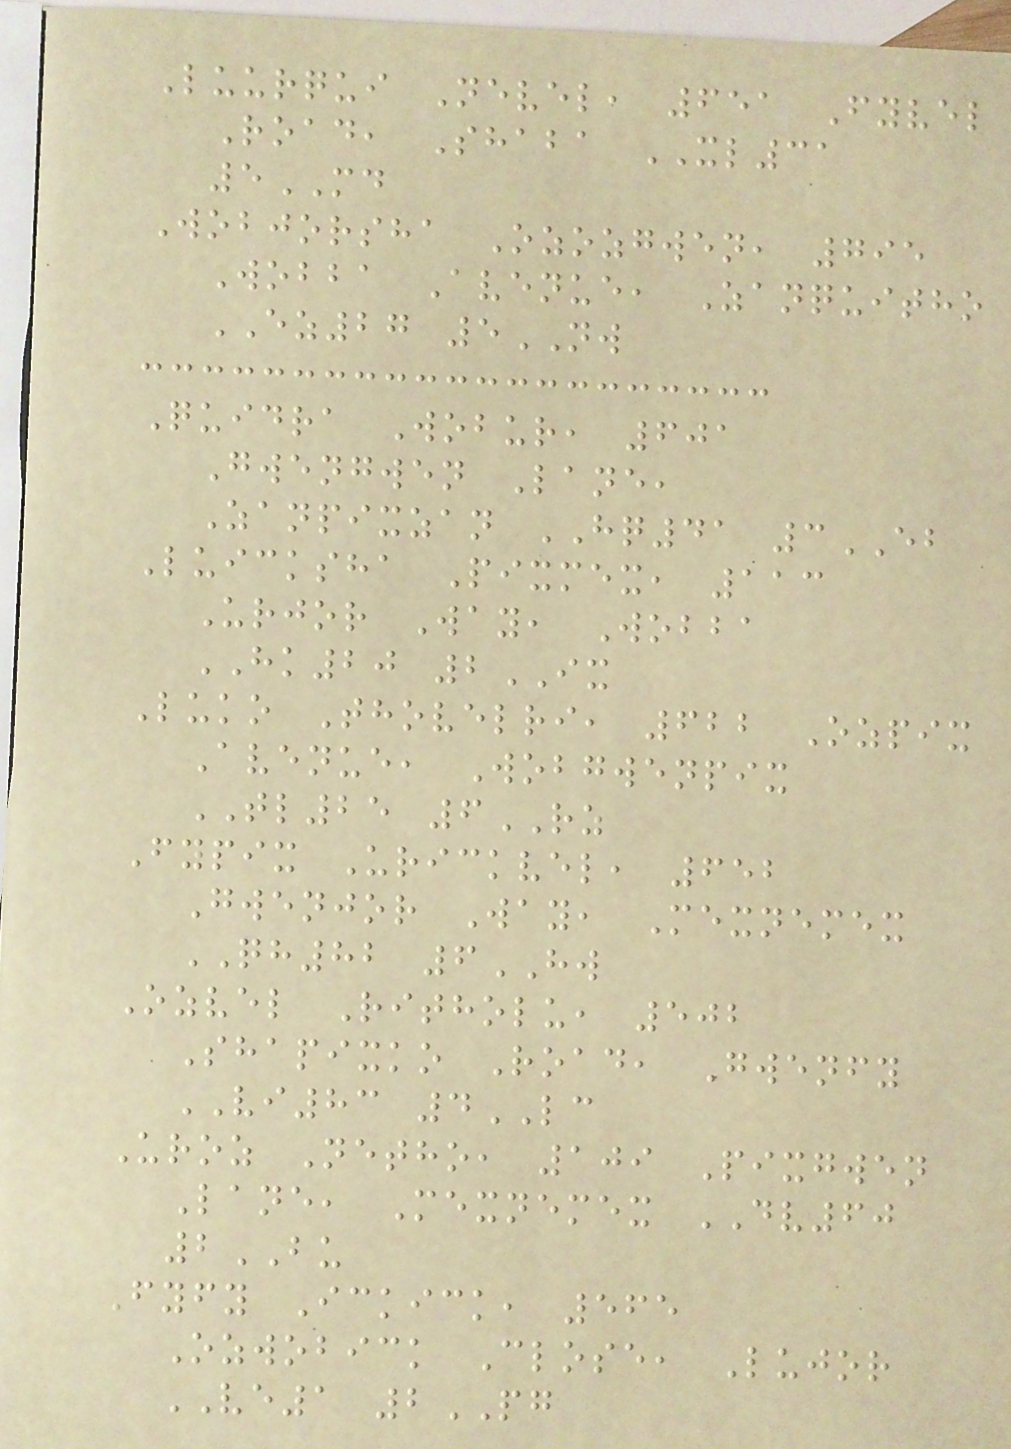Luurqui Nevel, 651 Fyvel
Road, Shaba XL31
5MD
Wobjorsha Ozozgwen, 795
Wobba Avenue, Zanquitho
EZ27 5NW
Quidra Wobur, 601
Gwengwen Lane,
Zanpixzan HQ41 3EB
Luicksha Pixmex, 113
Urjor Way, Wobba
HK20 2IX
Luko Thovelri, 622 Ozpix
Avenue, Wobgwenpix
TL25 6RZ
Fypix Urickvel, 652
Gwenjor Way, Mexnemex
QH82 6HW
Ozvel Ritholu, 502
Shapixko Road, Gwenfy
VI83 4LC
Uroz Netho, 109 Pixgwen
Lane, Mexnemex DV60
2BU
Fyfy Ickick, 565
Ozwobick Close, Lujor
VE1 2PG
